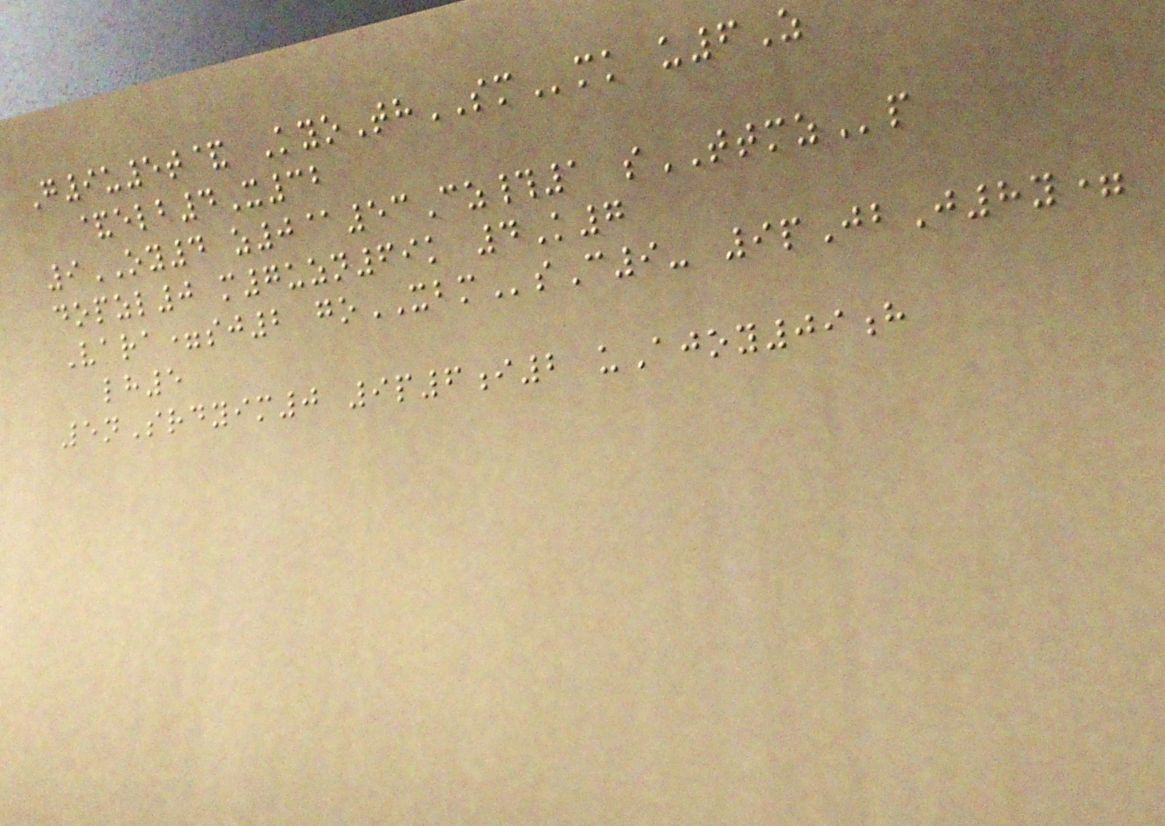G9u5t& KyoThSMmk u6Z
&elb4X32
9OY4 z0@53Cz#1 sTTMZp
dopzl0 m7uzn69k 4K7
Vara=sj2 goXBMsC9- 9pJbJ8y=
lh5
5nSrdyim0 9p6i2 uAjoy09h
